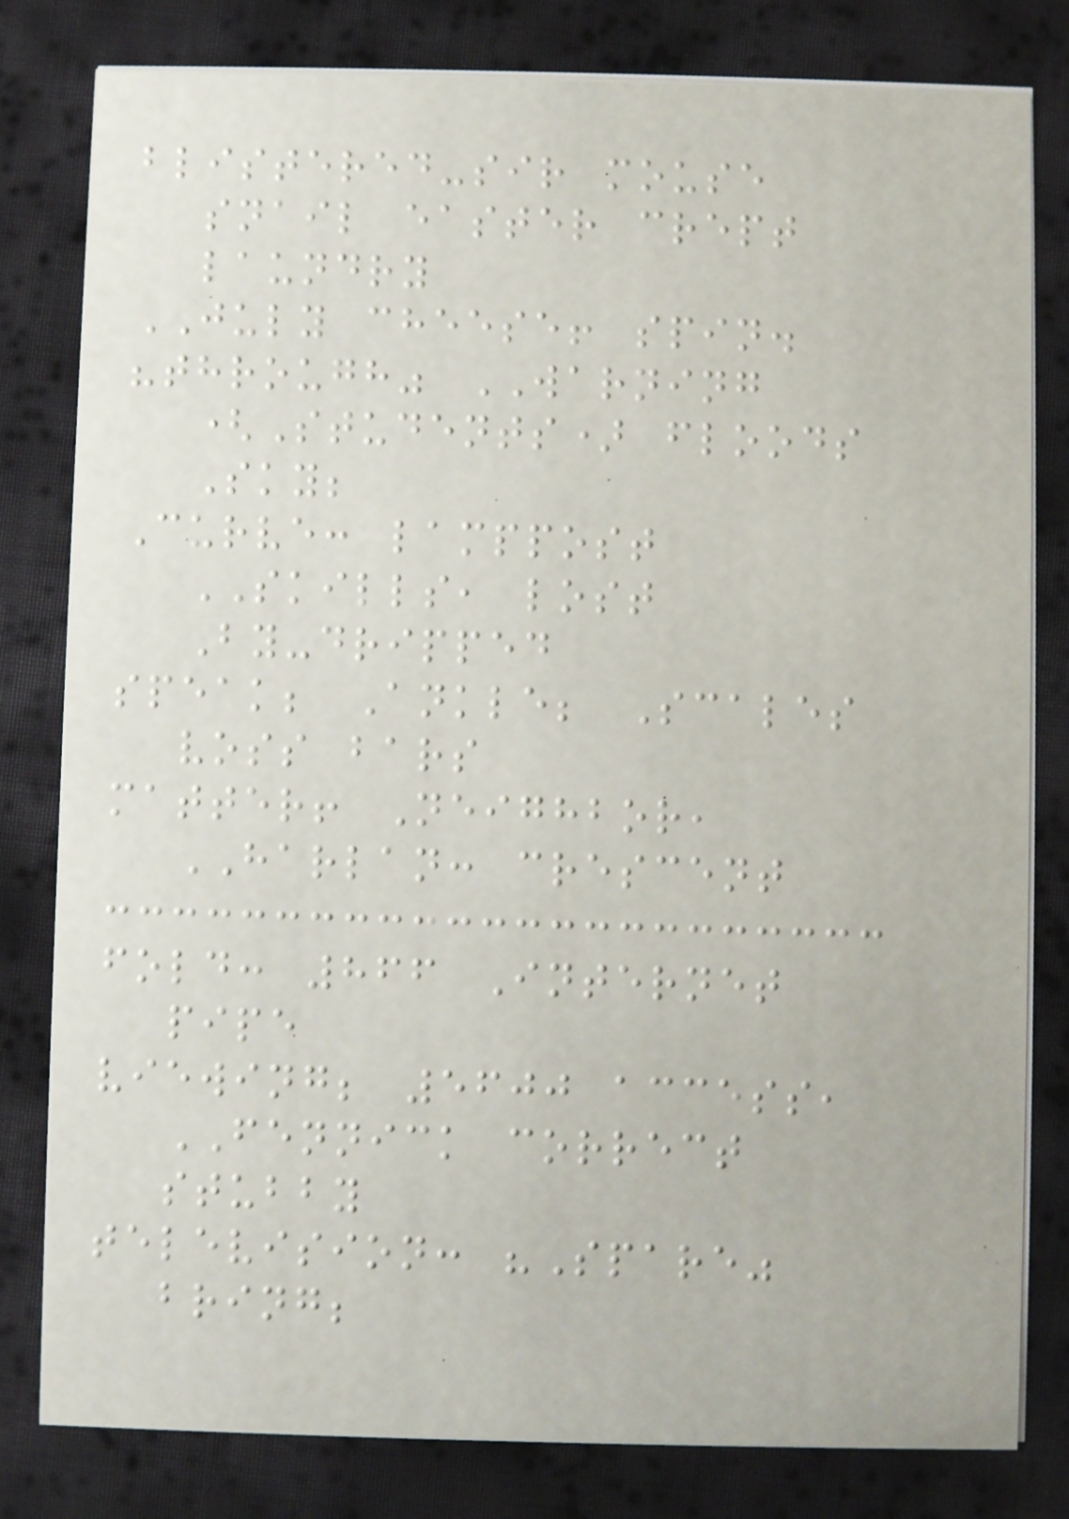blistered-sir mouse
snail easter crept
laundry
JULY cheese! spin.
"through" WARNING
(Students) floods
Sky;
Curve: lamppost
SKILLS, lost
By-dripped
speak; Ankle; Scales
voss bars
matter! Neighbor,
HARLAN: crescent
fold: 866 Internet
pipe
viewing; 5600 access,
FENNICK correct
stubby
television: "Spare"
bring;
